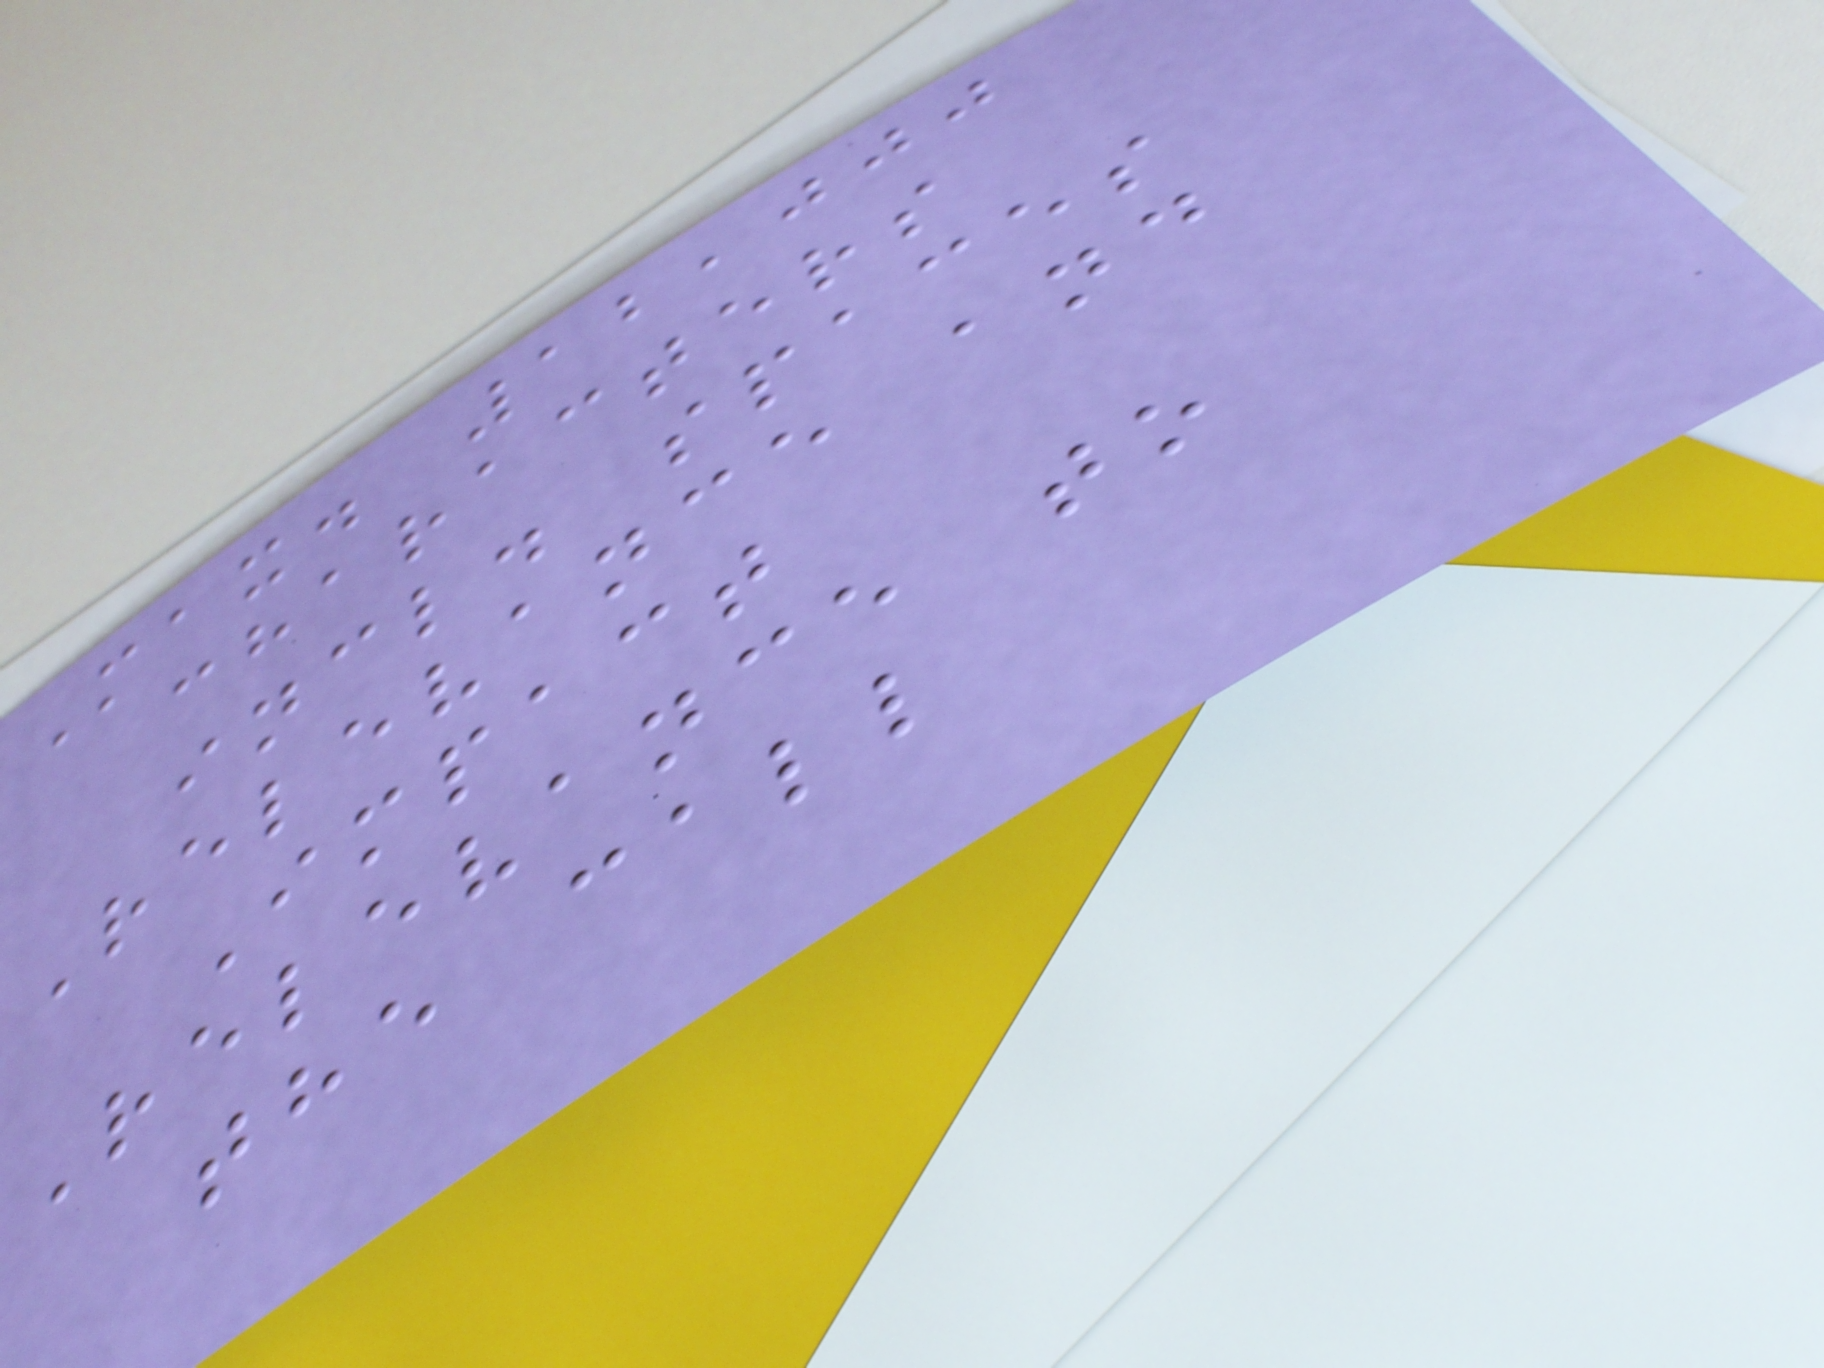Max. 12,000
characters
incl. spaces
Relevance and
Impact
Relevance to
the call
